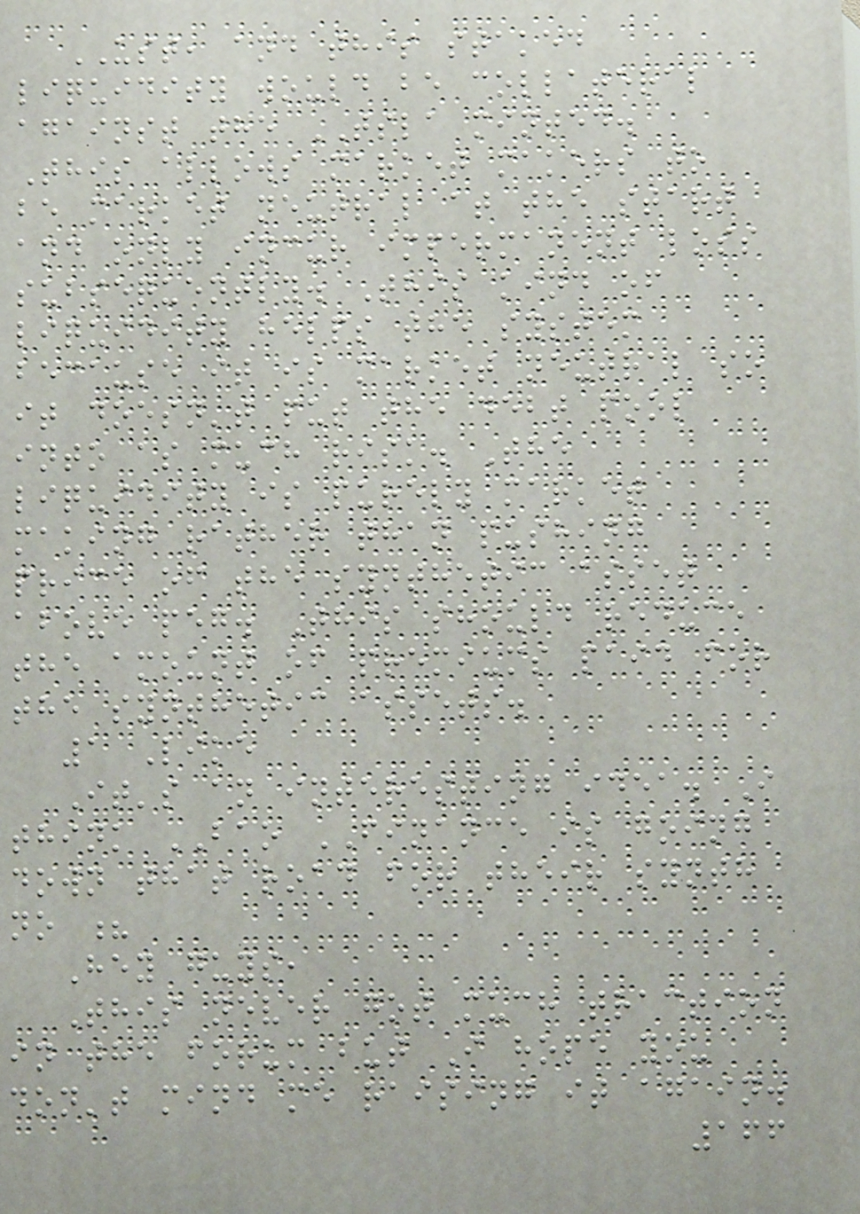UST, and this staked
liquidity would be collateral
against the TSLA minted.
This allows market makers to
be market neutral at the start
and only incur impermanent loss
subsequently. This kind of
liquidity helps the system
because it is market neutral so
it doesn't put the debt pool
into as much risk. The
liquidity is purely market
making rather than pushing
price of the synthetic asset
above peg. This should reduce
the amount of premiums paid for
the synthetic assets.
1 Like
It's an interesting idea. I
think BAO FINANCE is going
down that road for their synth
no ?
Hey guys,
This never got much traction
in the forum but I hope you
don't mind me raising it again.
166
